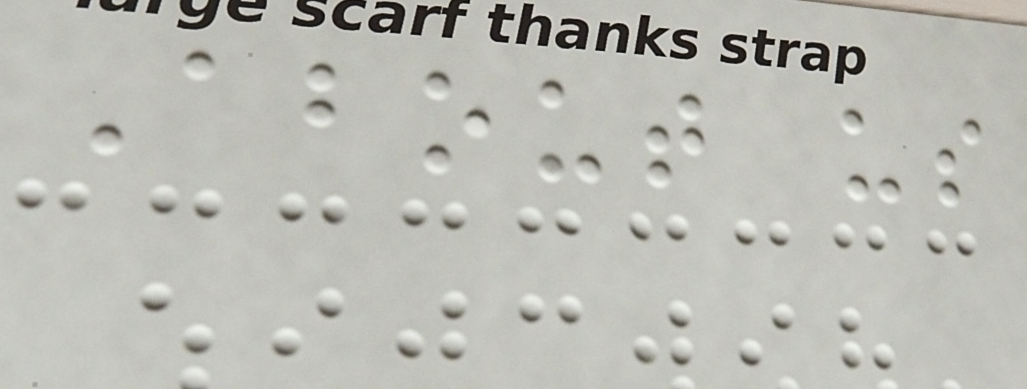About us
